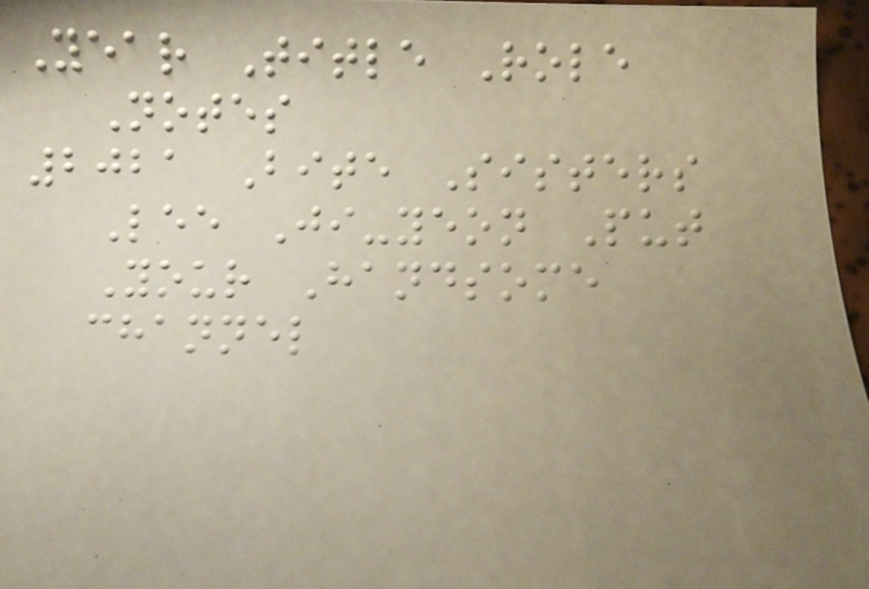Year Title Role
Notes
2021 Bite Sisters
Lee Ji-yeon Put
Your Handsome
channel
